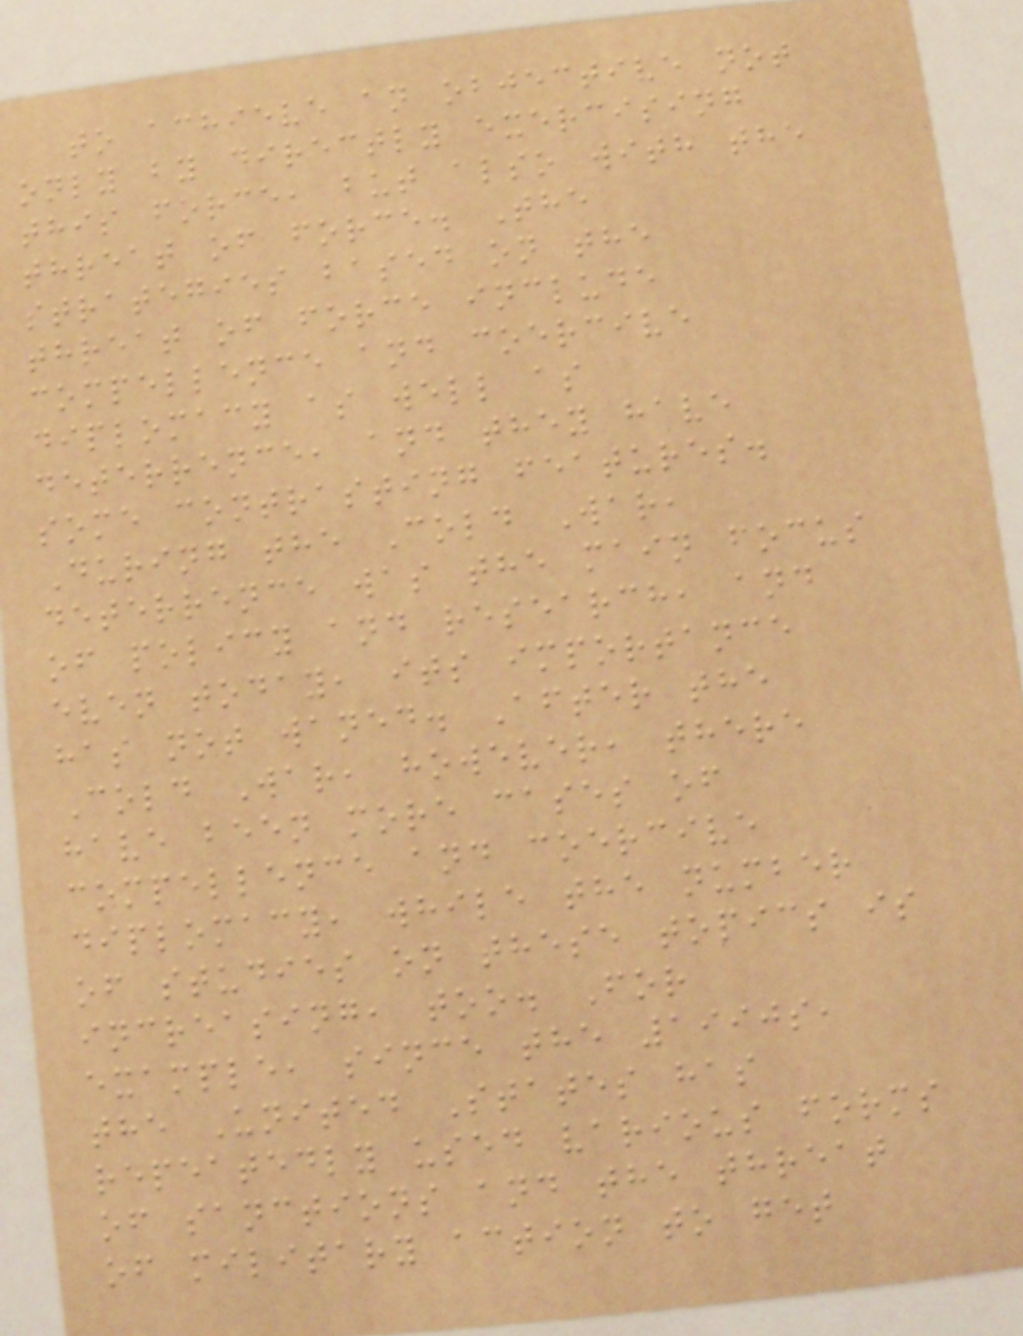to achieve an objective not
only by directly exercising
this force, but also with the
threat of force. The
strategies based on the
threat of force include
compellence and coercive
diplomacy as well as
deterrence, and they have
some contrasting features.
During the Cold War,
deterrence was the main focus
of policy and research, and
even today, its importance
has not waned. After the
Cold War, however, there
have been more cases of
compellence and coercive
diplomacy, while the number
of studies on these topics is
increasing, too. For
example, since the 1990s,
the United States has
repeatedly used various forms
of sanctions and the threat
of military action to get
